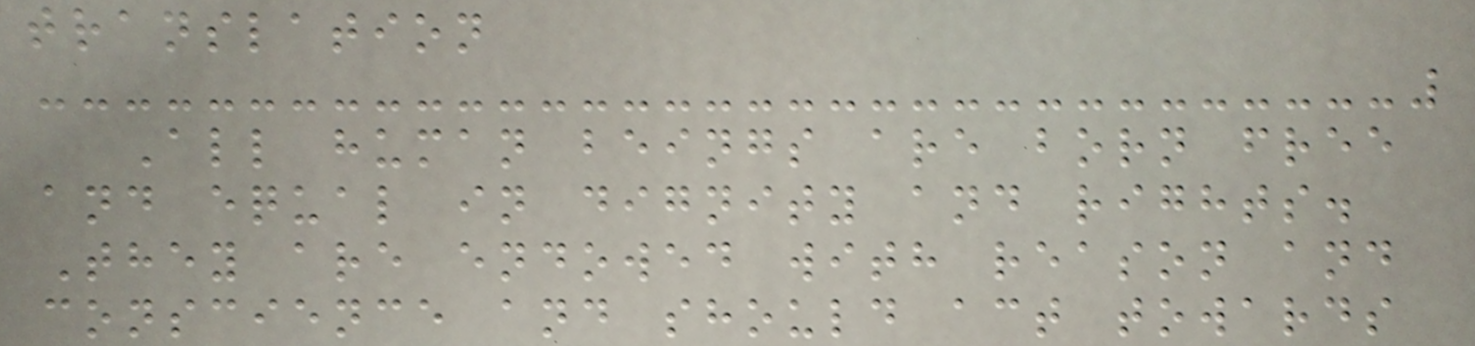translation
All human beings are born free
and equal in dignity and rights.
They are endowed with reason and
conscience and should act towards
